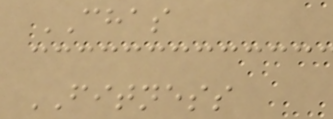CHAS
FITNESS
